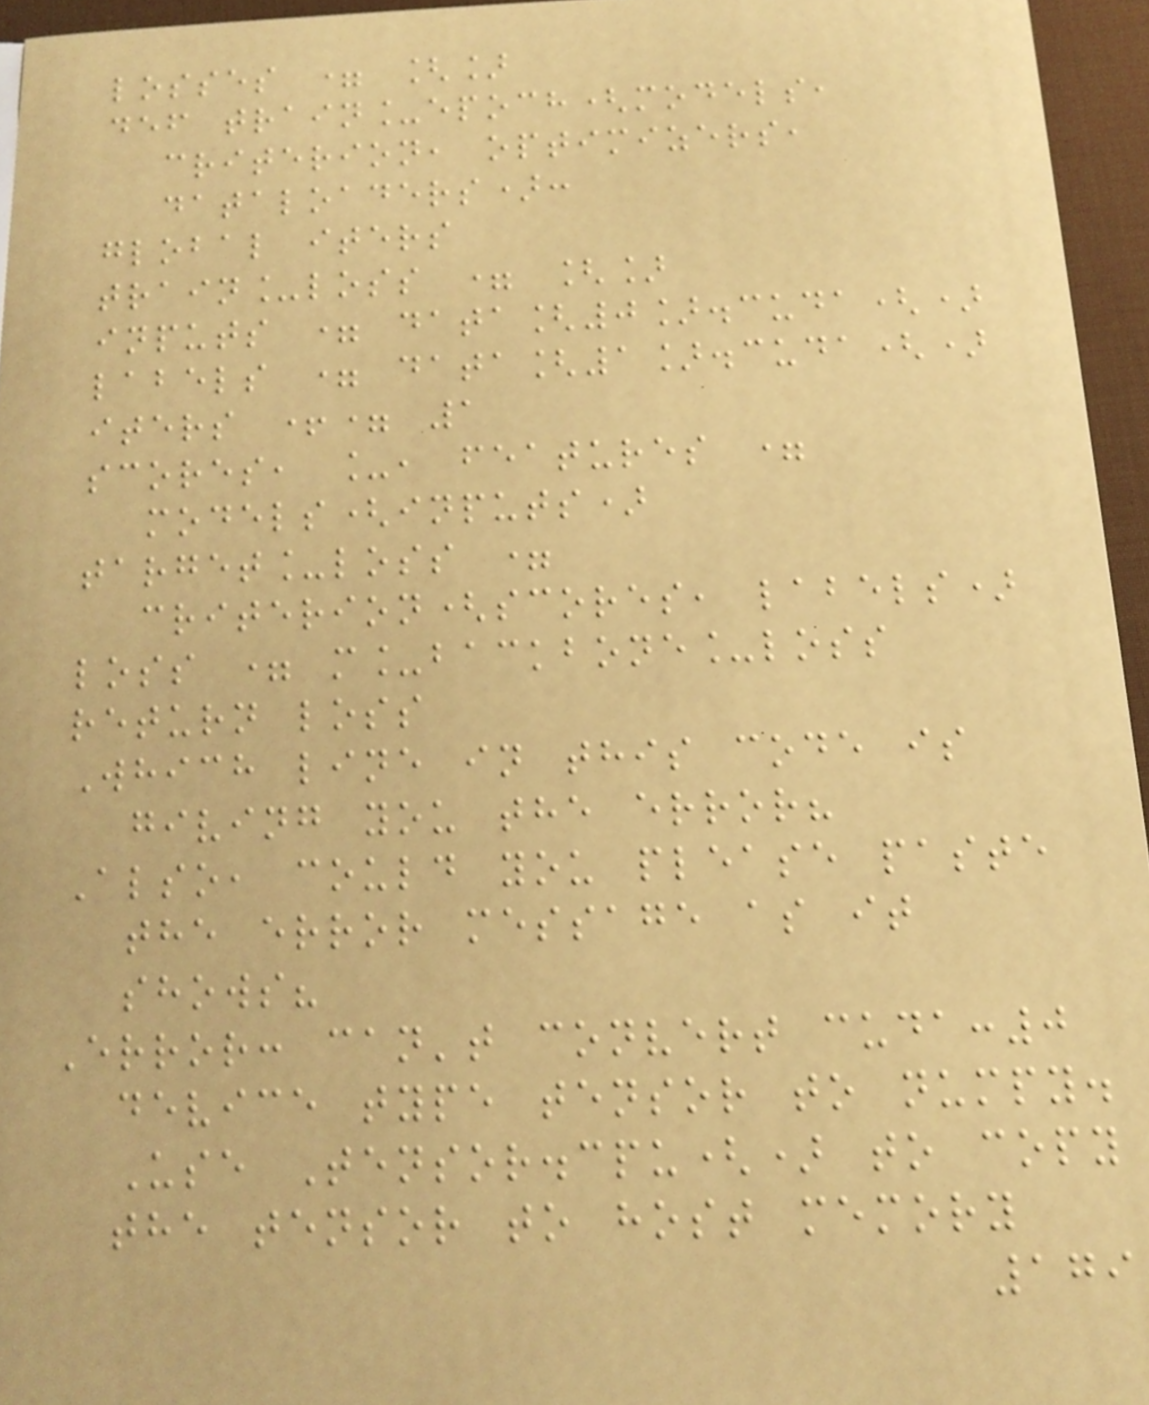losses = []
def train_epoch(models,
criterion, optimizers,
dataloaders):
global iters
train_loss = []
inputs = data[0].cuda()
labels = data[1].cuda()
iters += 1
scores, _, features =
models(inputs)
target_loss =
criterion(scores, labels)
loss = m_backbone_loss
return loss
Which line in this code is
giving you the error?
Also, could you please paste
the error message as it
shows?
Error: can't convert cuda:0
device type tensor to numpy.
Use Tensor.cpu() to copy
the tensor to host memory
179
